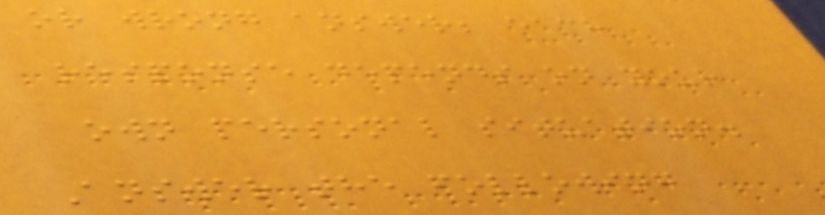or wrong answer; each
response depends on your
own personal situation.
Answer the following
